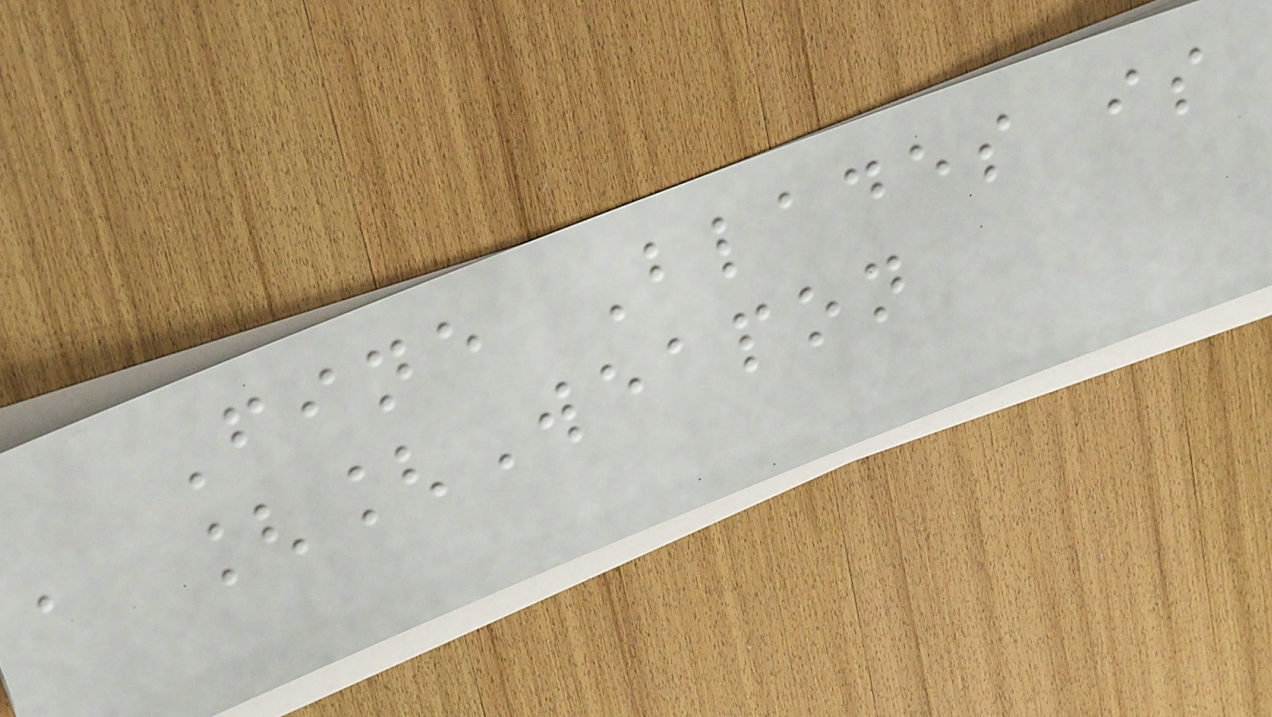Fine Blades is
a [[Weapon
